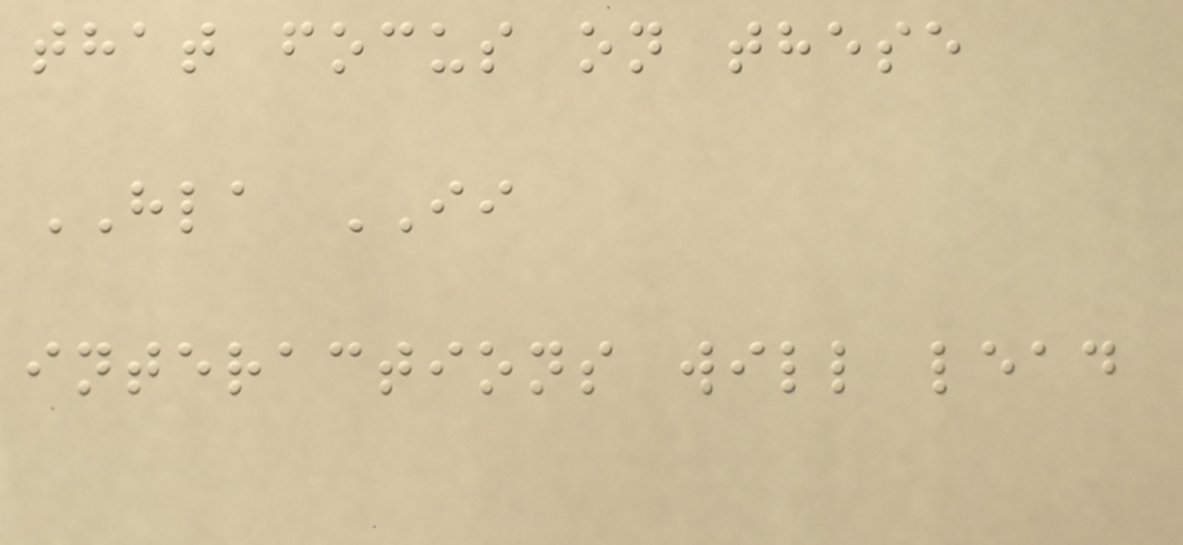that focus on these
HLA II
interactions will lead
